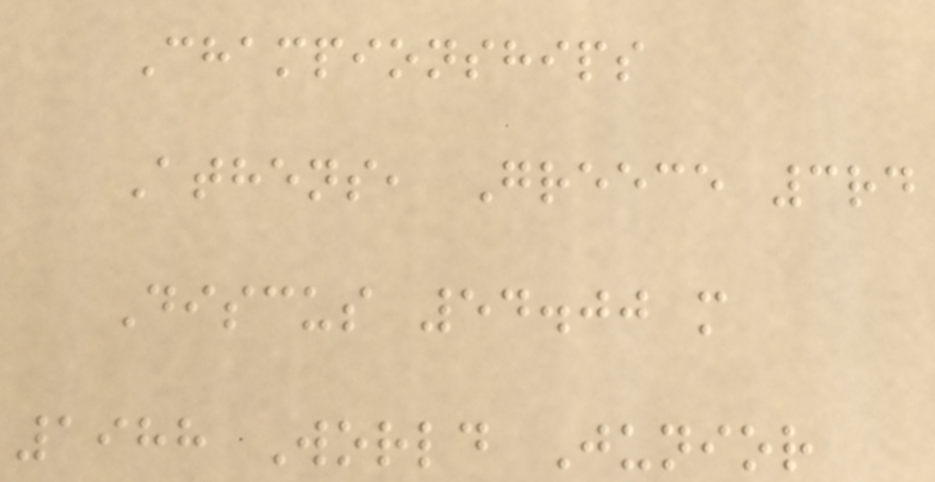Championships
Athens, Greece 3rd
Discus 54.00 m
1988 World Junior
